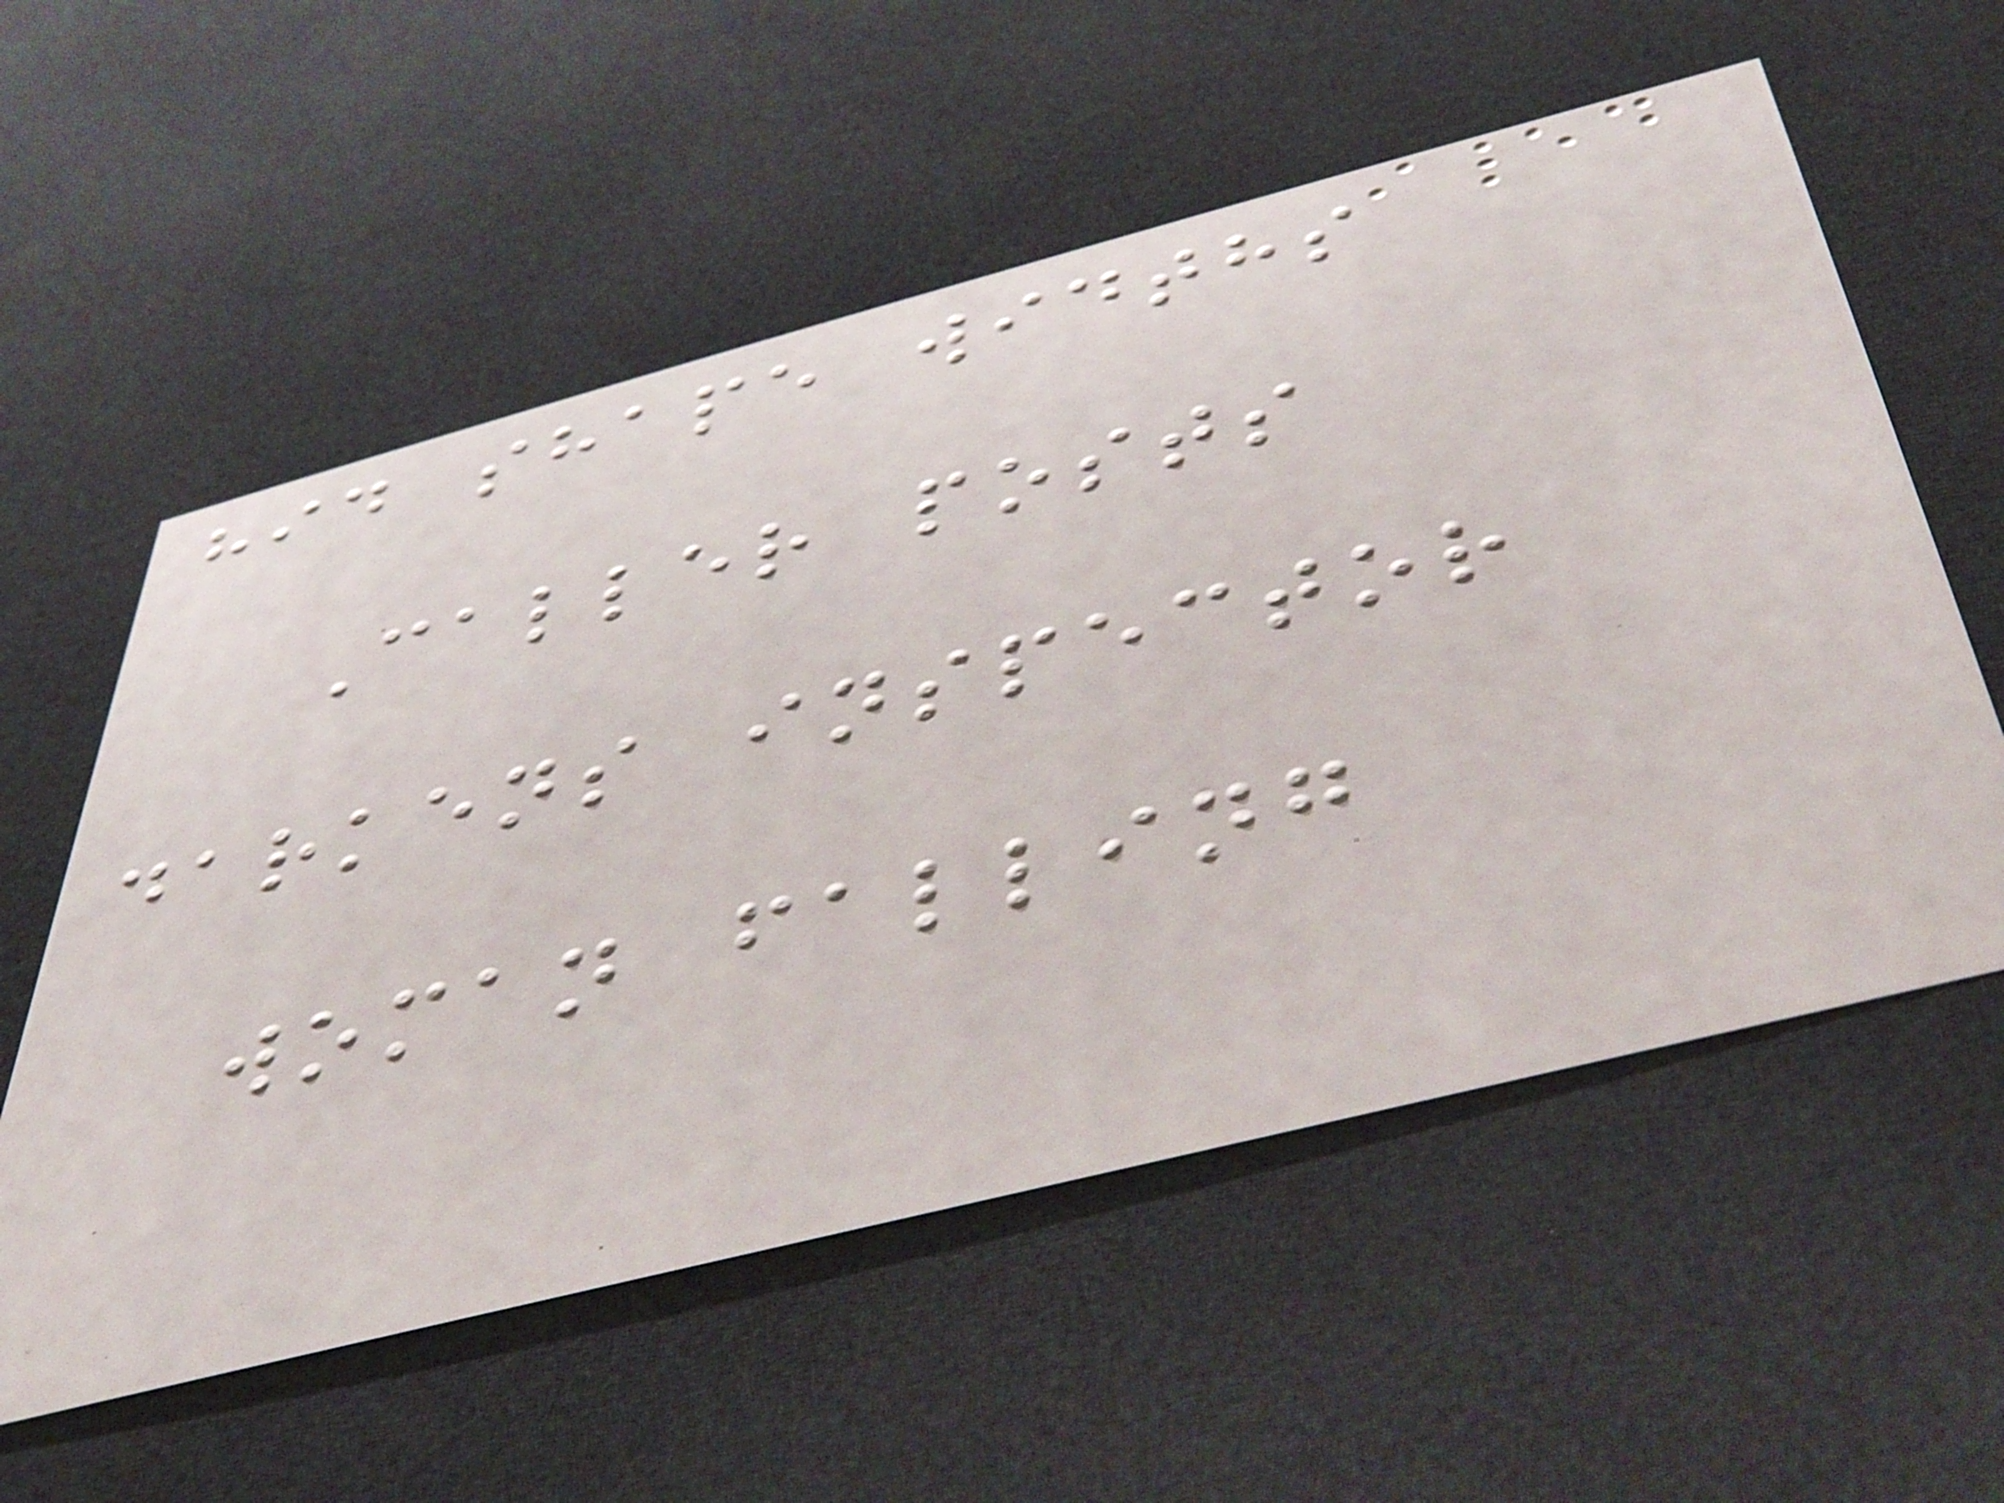hid shape widths
Caller posts
darkens inspector
woman falling
